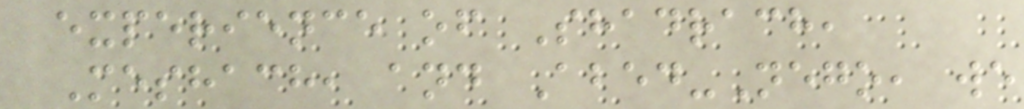experience of Shadrach,
Meshach, and Abed-Nego, we
